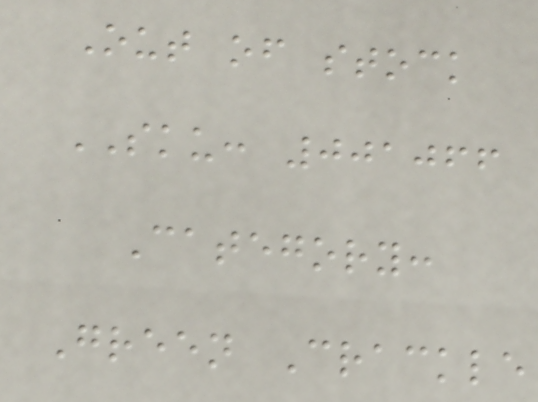Out of stock
SKU: 001066
Category:
Green Crackle
